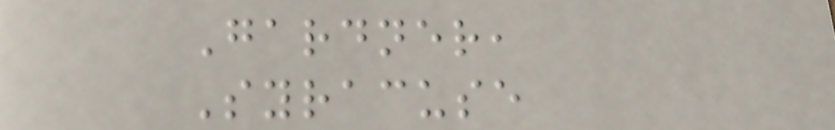Gardner,
Syracuse
